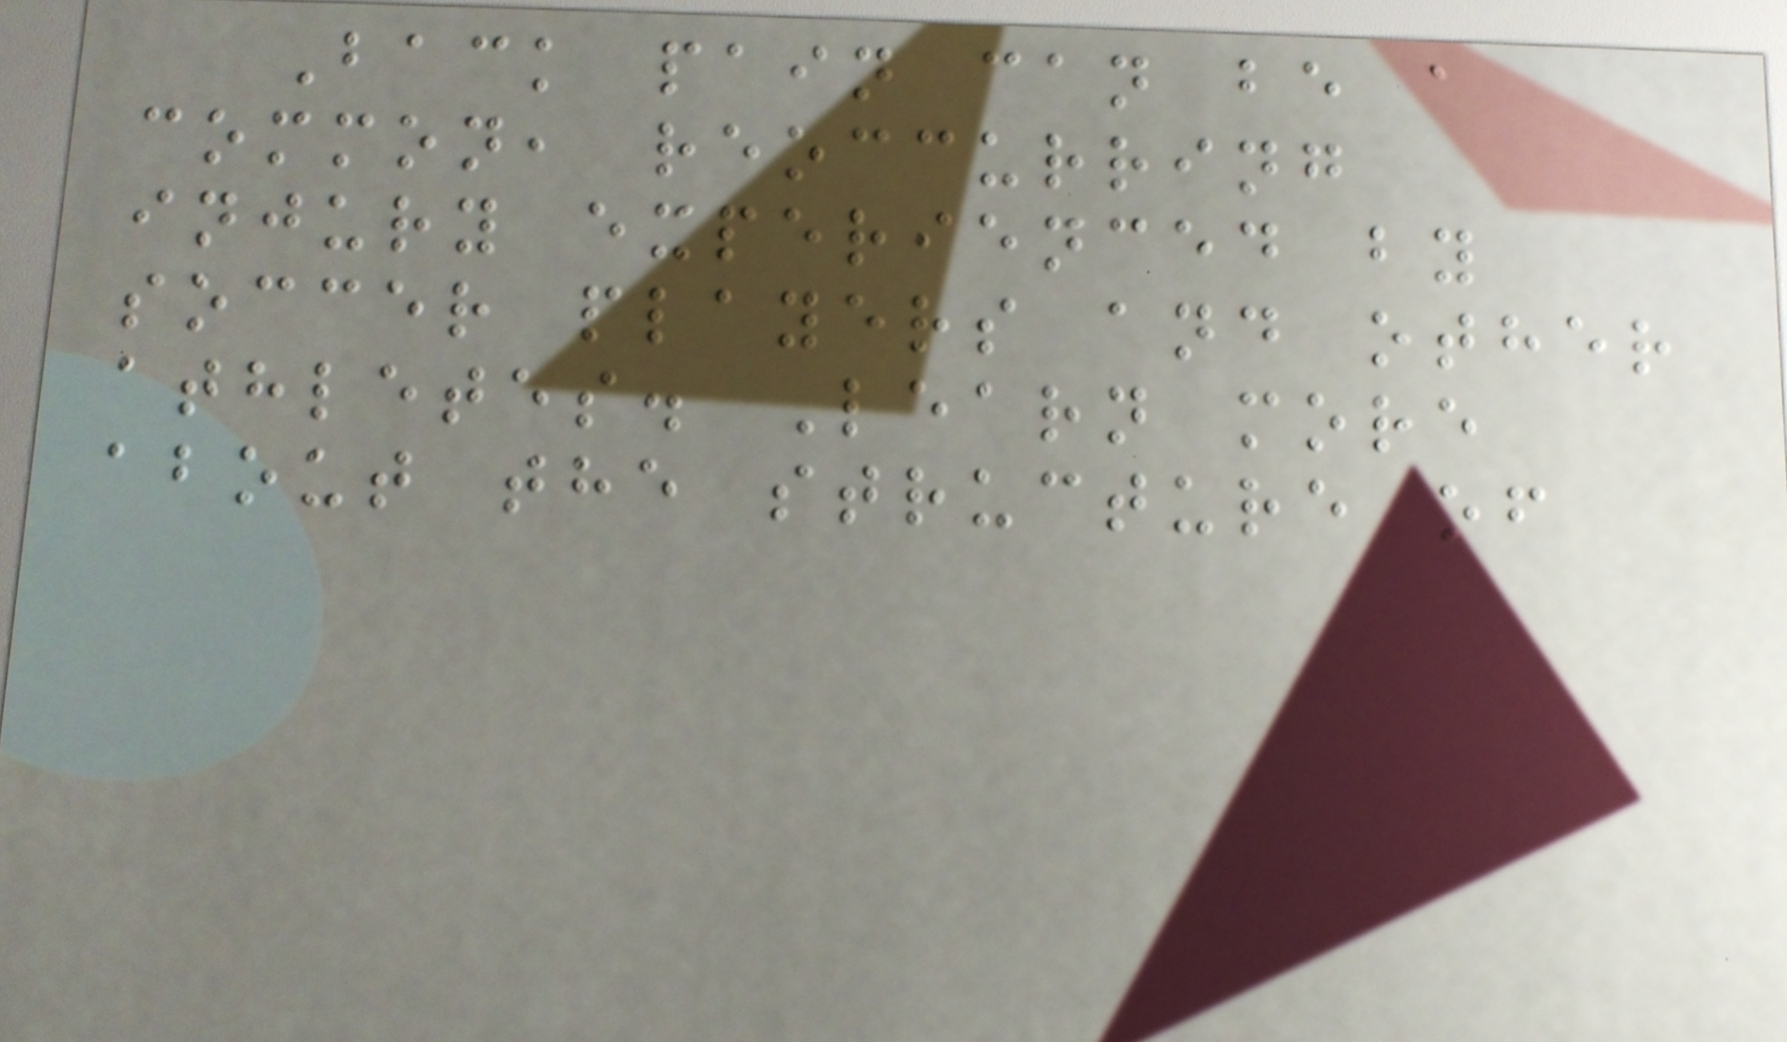Back pain can be a
common, reoccurring
injury experienced by
soccer players and other
athletes. Learn more
about the structure of
